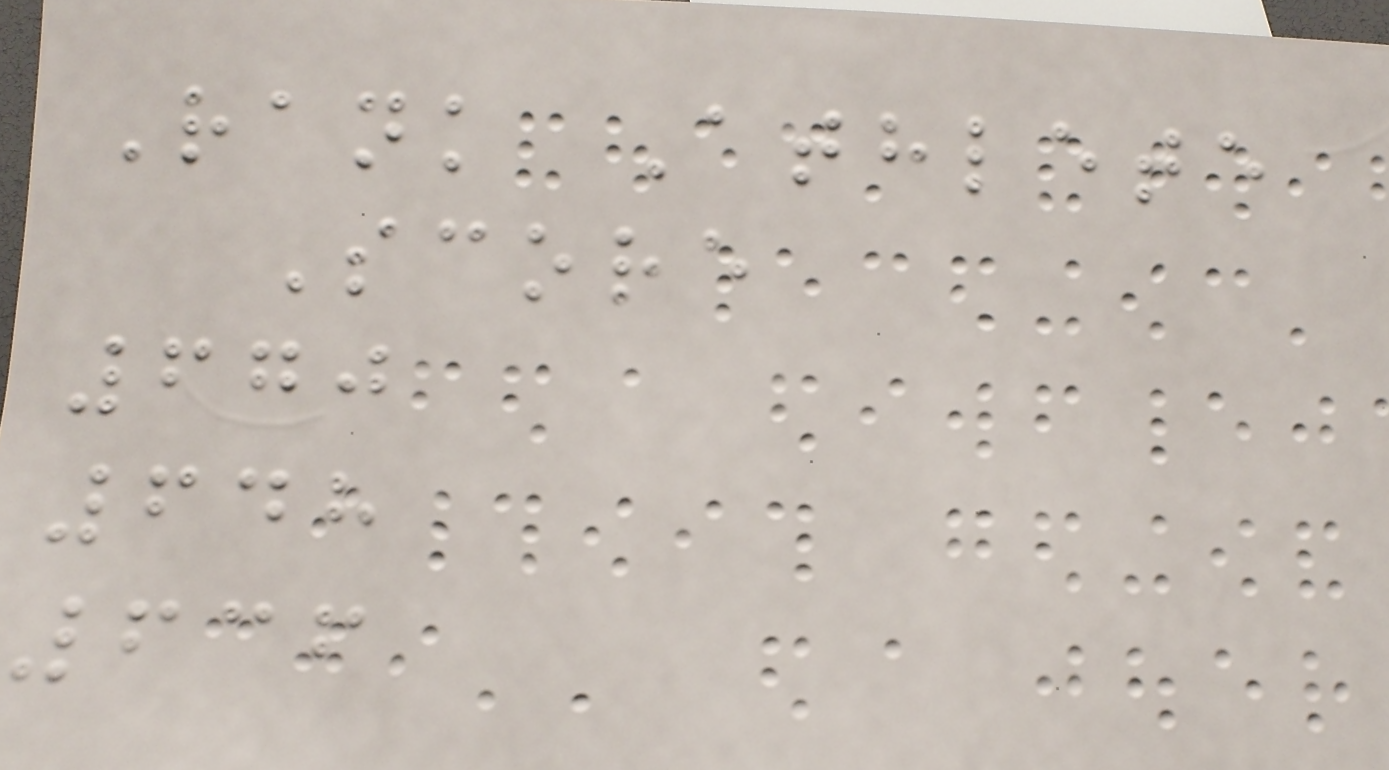Rank Athlete
Score
670
648
636
